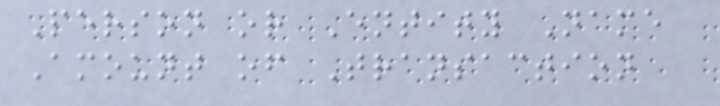Person or Entity Name
Amount of Transaction
